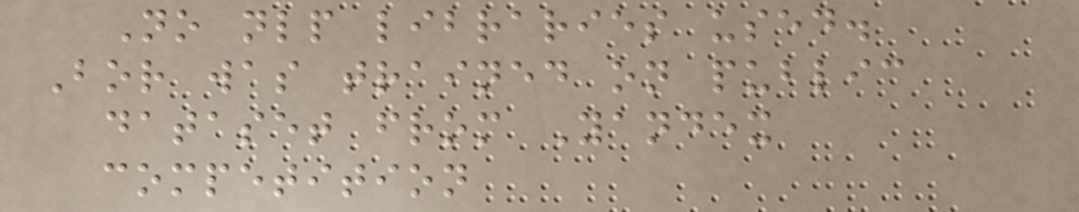No nlp libraries used.
Bor was trained on public
dataset from Yandex
competition
